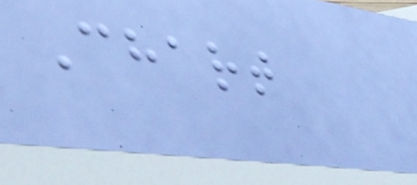Chart
